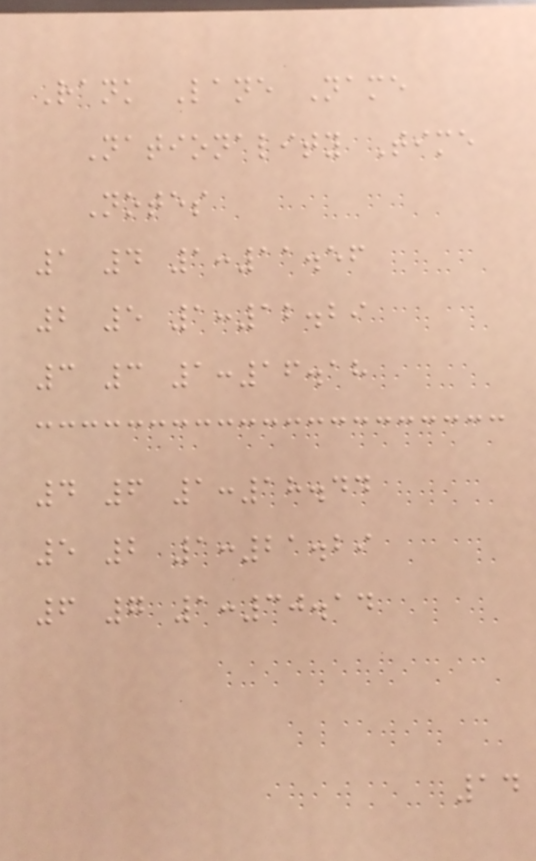Rank Lane Name
Nationality Time
Notes
1 4 1:11.56
2 5 1:12.29
3 3 1:16.18
4 6 1:18.44
5 2 1:21.29
6 7 1:30.14
14
